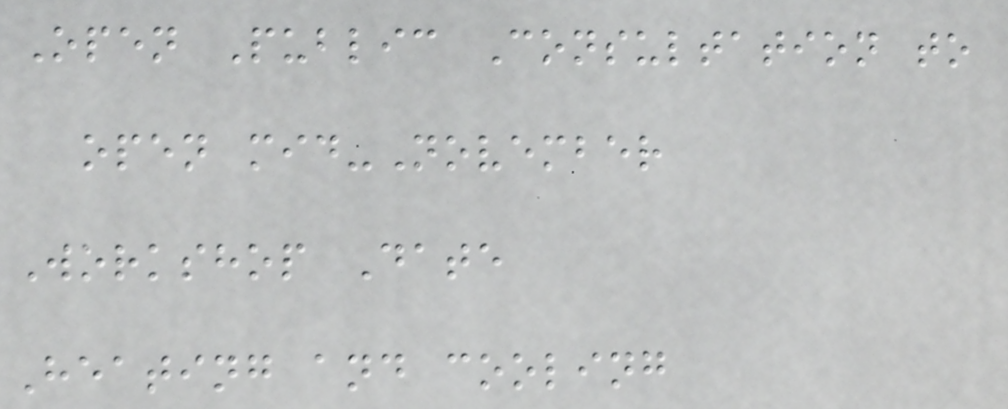Open Public Consultation to
open mid-November
Workshop Date
Heating and cooling
